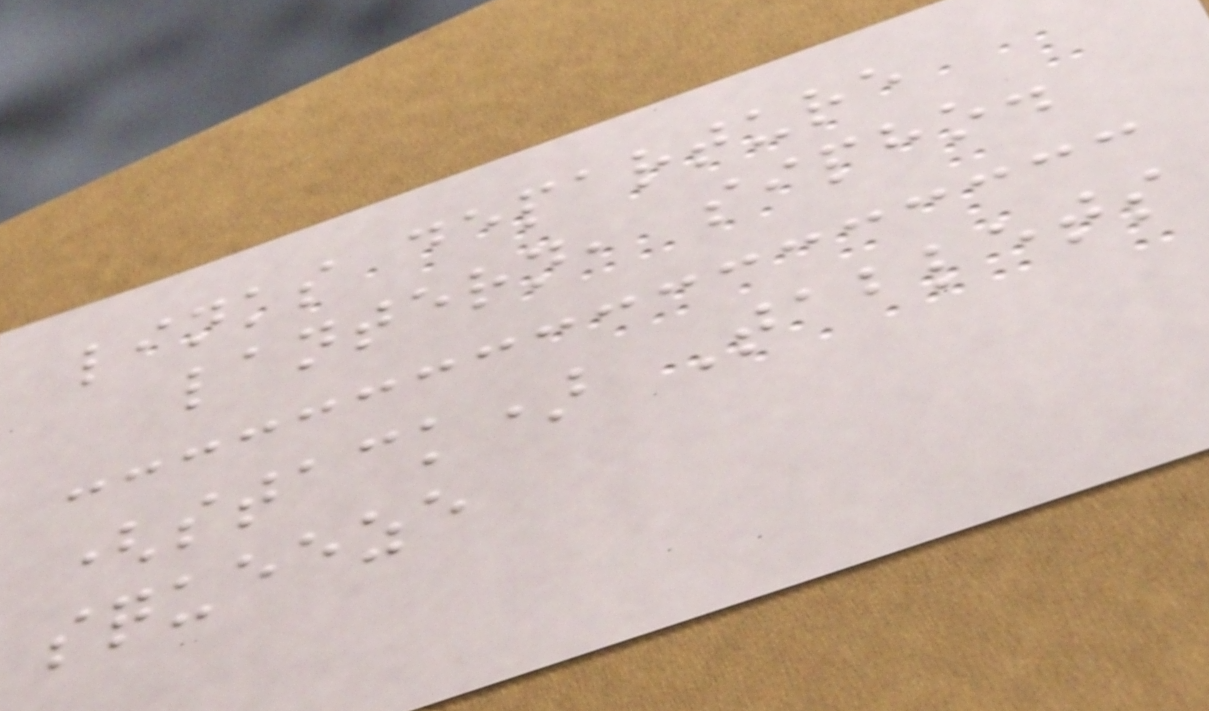links departure
lantern, sipho.
(stack) Tablets
squeeze
